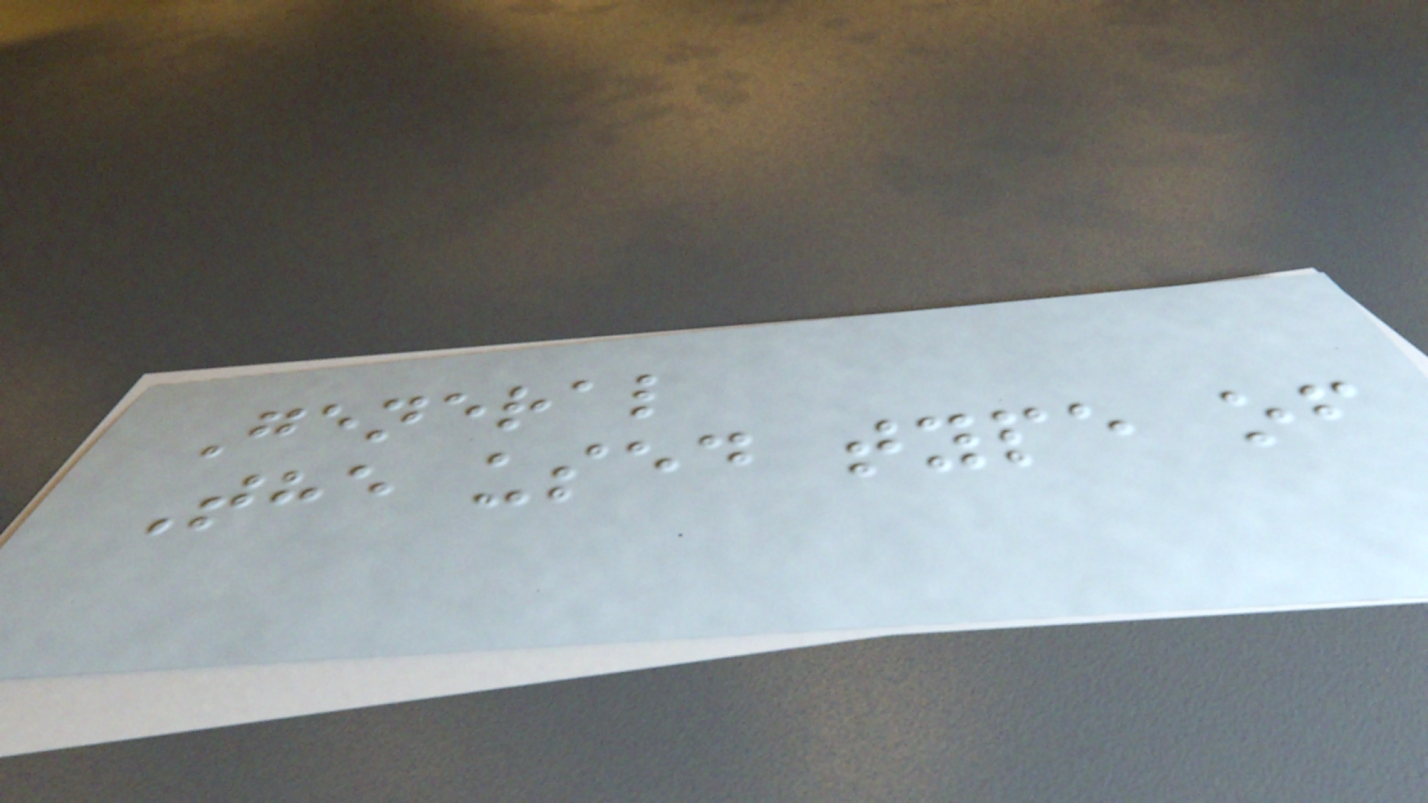General
The used type of
